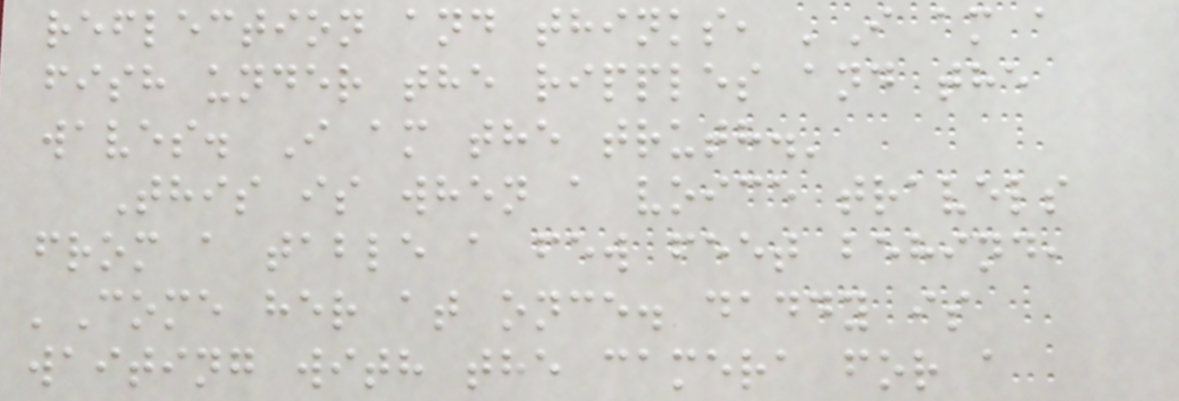reflection and thinks, 'I am a
fish under the ripples and the
waves. I am the truth.'
This is when a voice travels
from a table a few feet behind,
'Come her at once. daddy is
waiting with the camera for a
